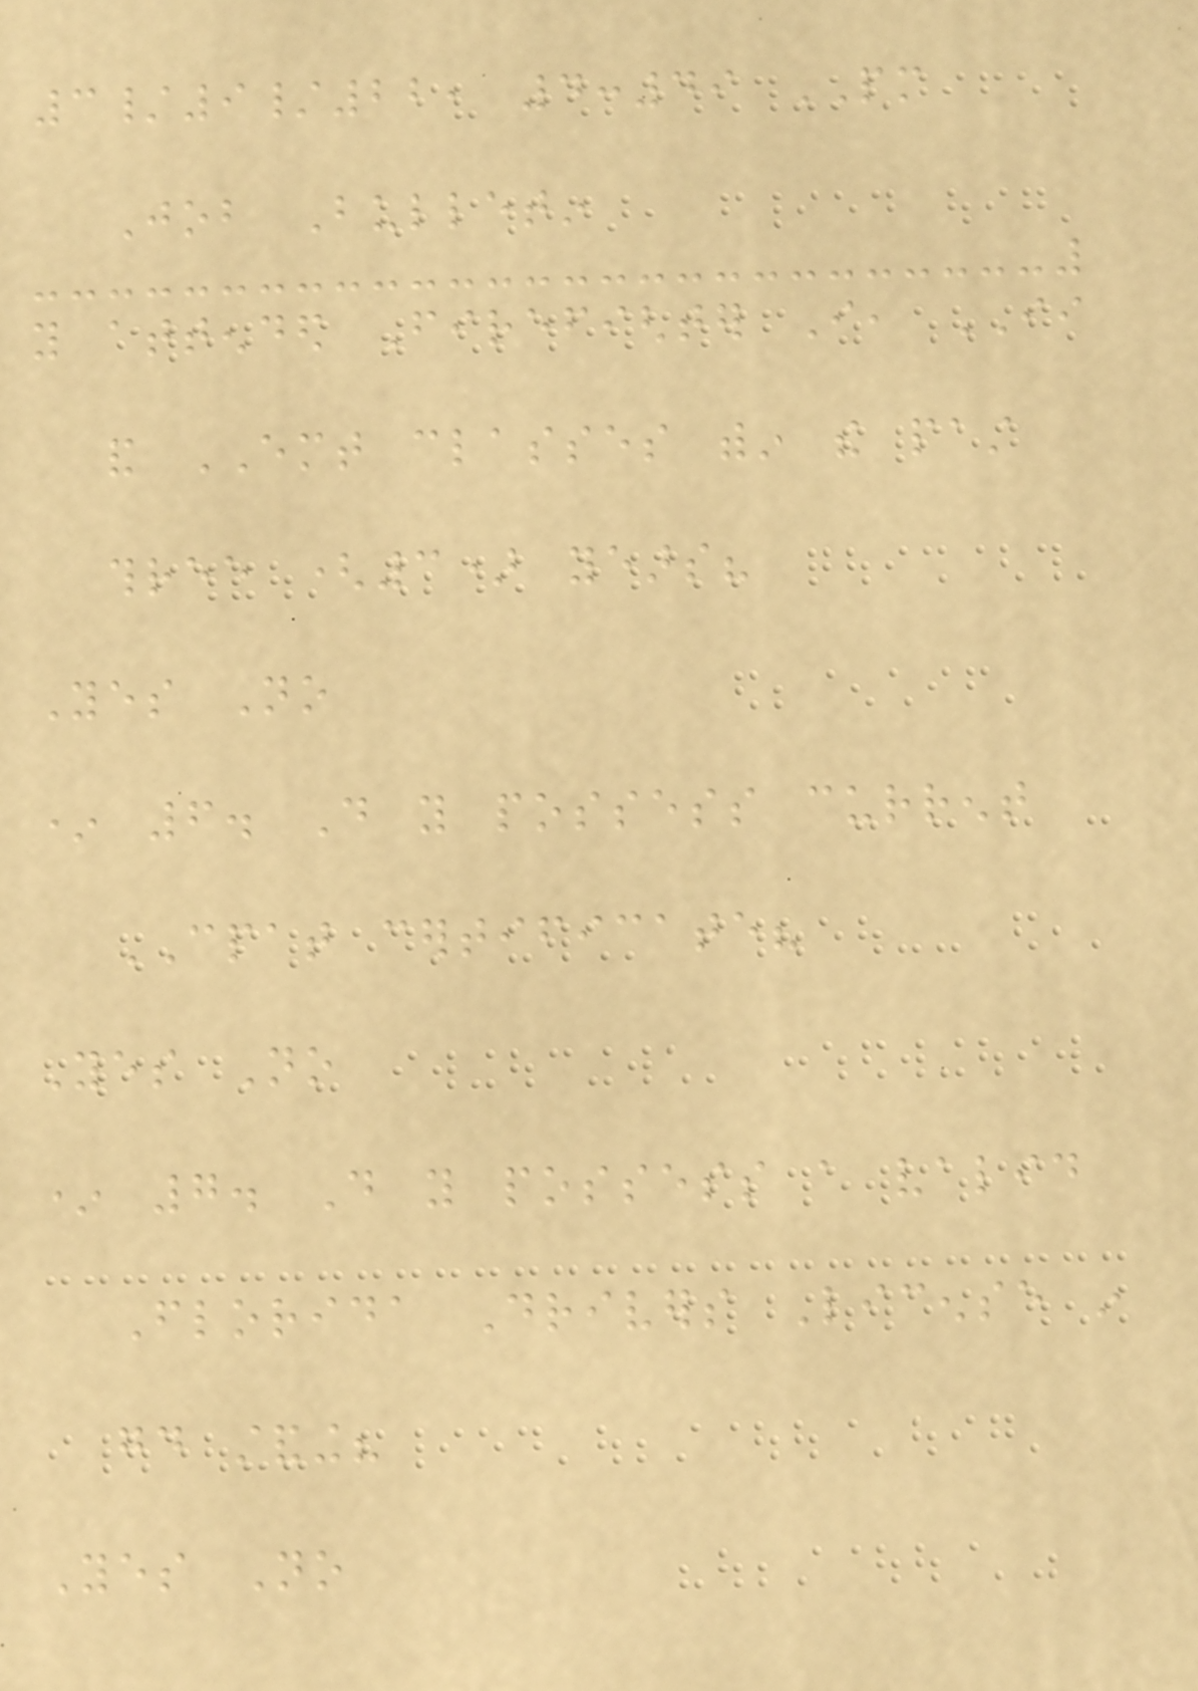3/9/22, 4:49 PM
Job Bulletin
you attended Firefighter I, II
and EMT classes within the past
three (3) years?
Yes No
* 6. Do you possess current
CPAT certificate?
Yes No
* 7. Do you possess a valid
Florida Drivers License in
good standing?
Yes No
